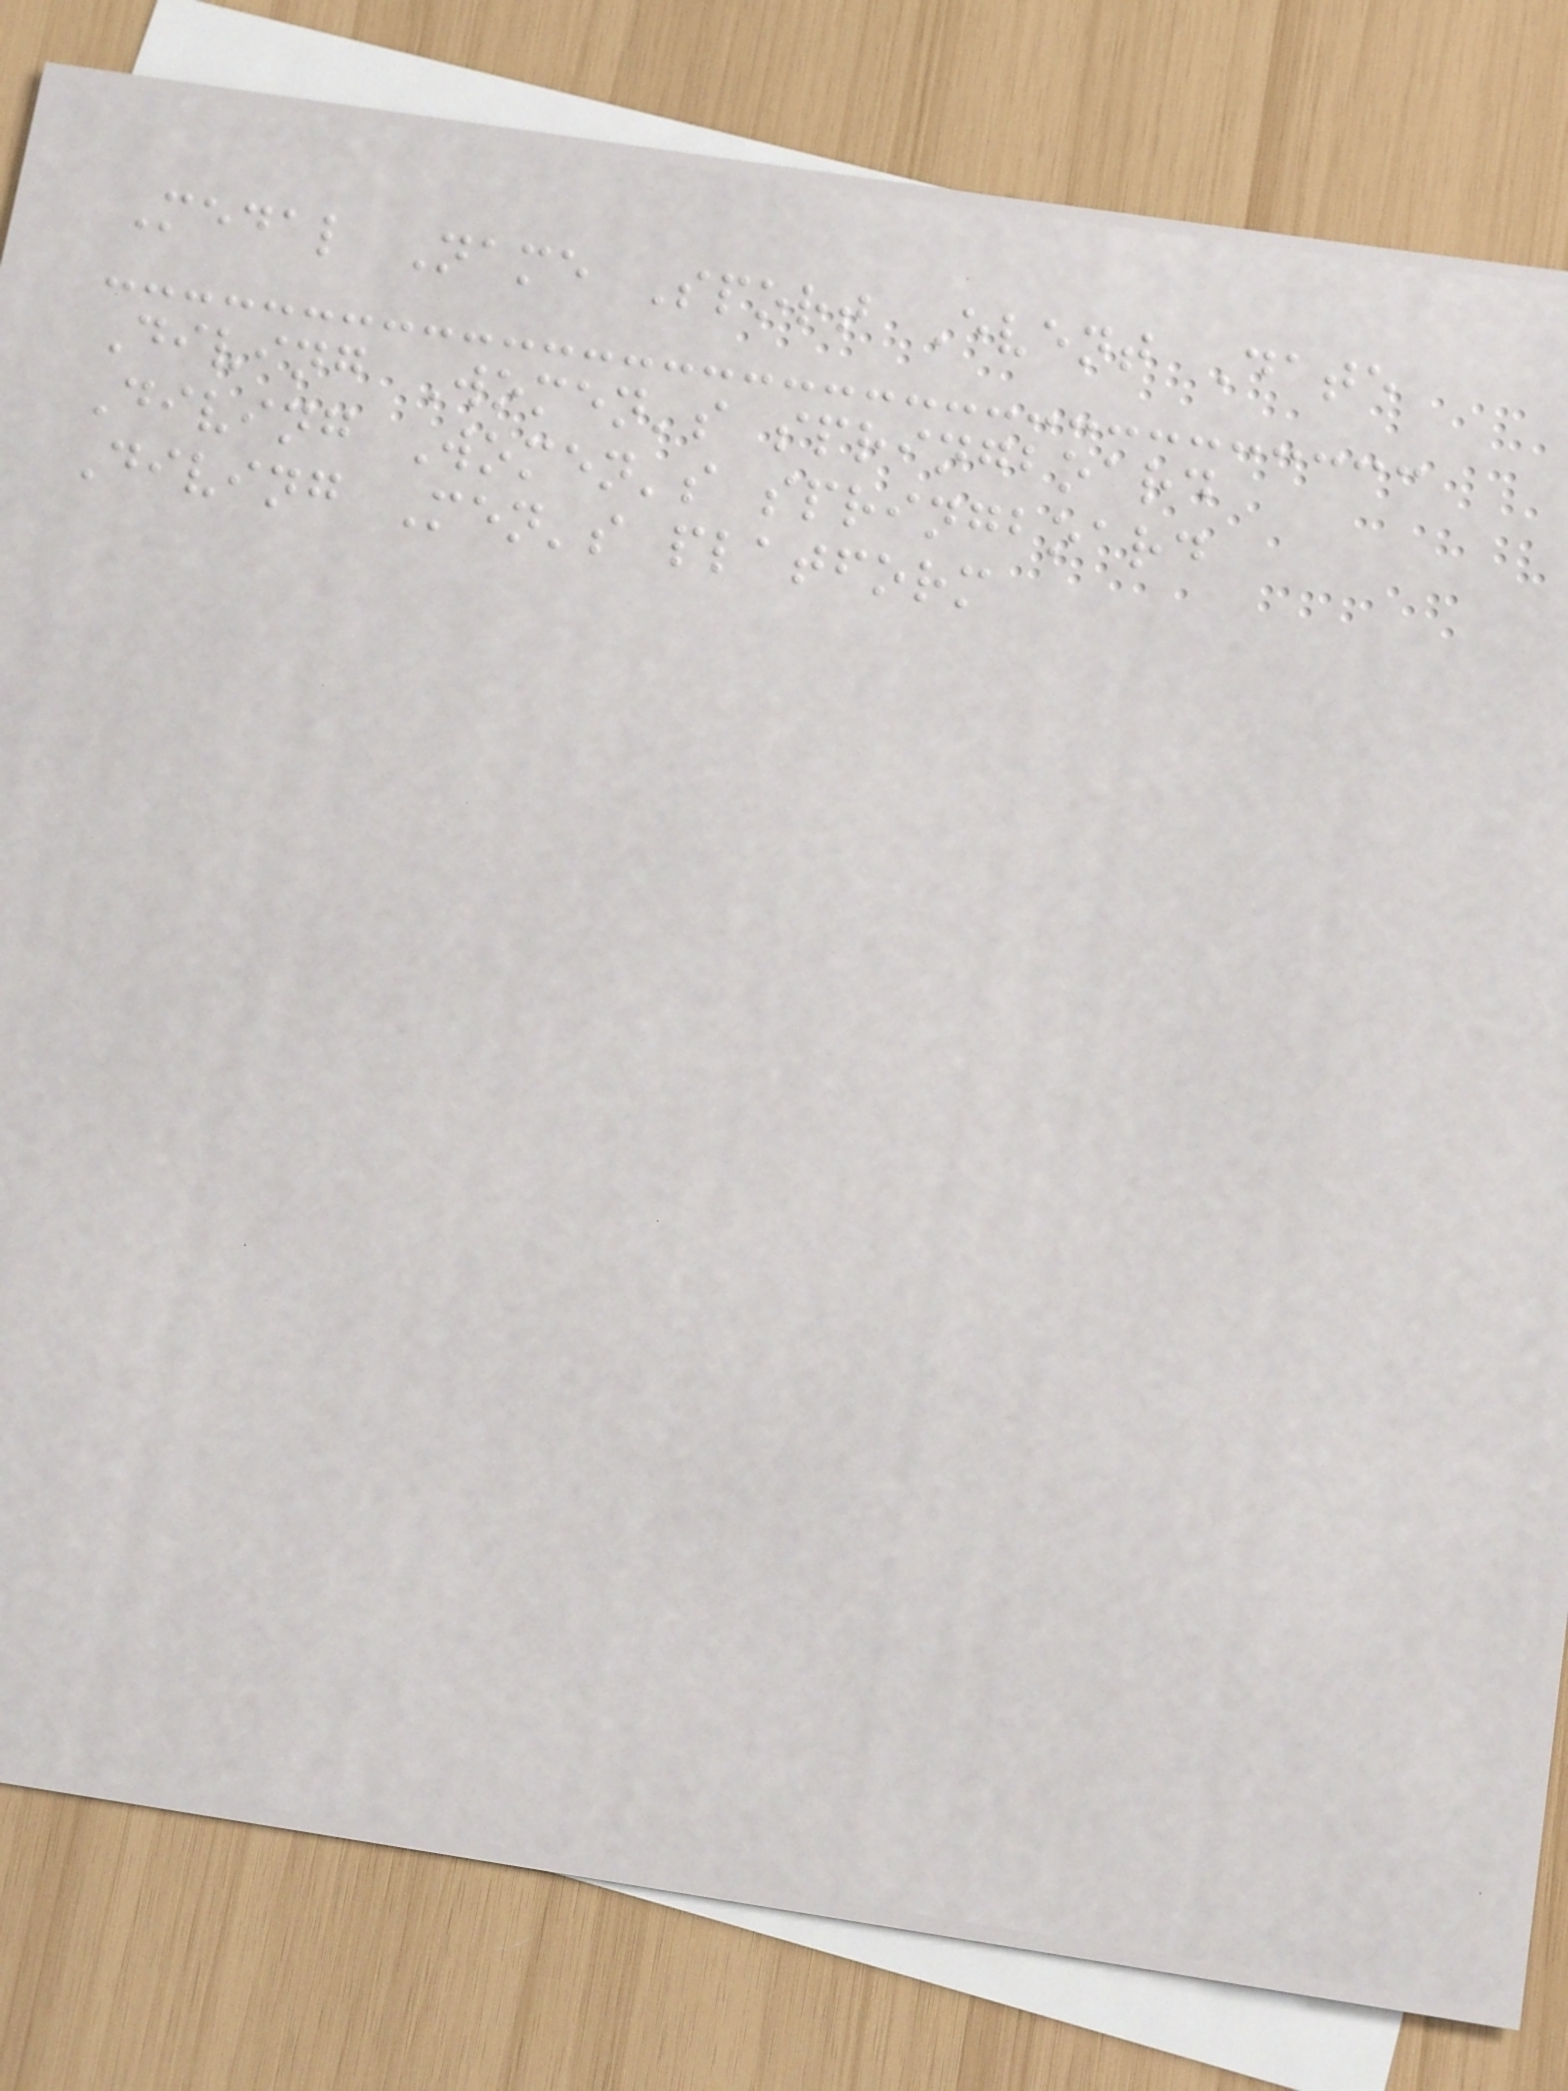Medal Name Sport Event Date
Diving Women's springboard
Diving Women's springboard
Diving Men's platform
